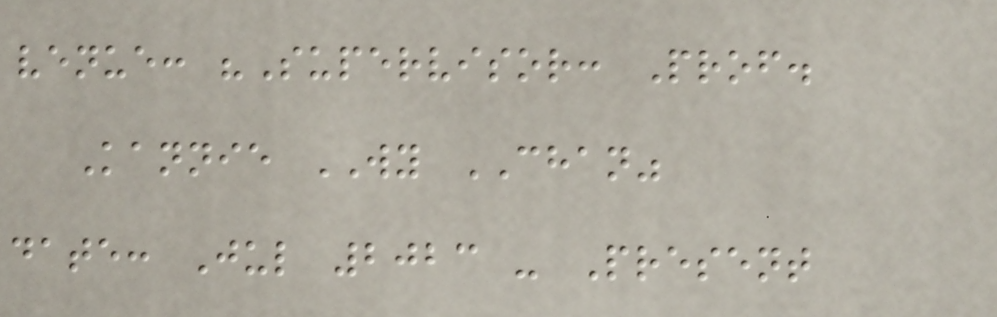venue: "Supervisor: Prof.
Kannie WY CHAN"
date: Jul 2023 - Present
